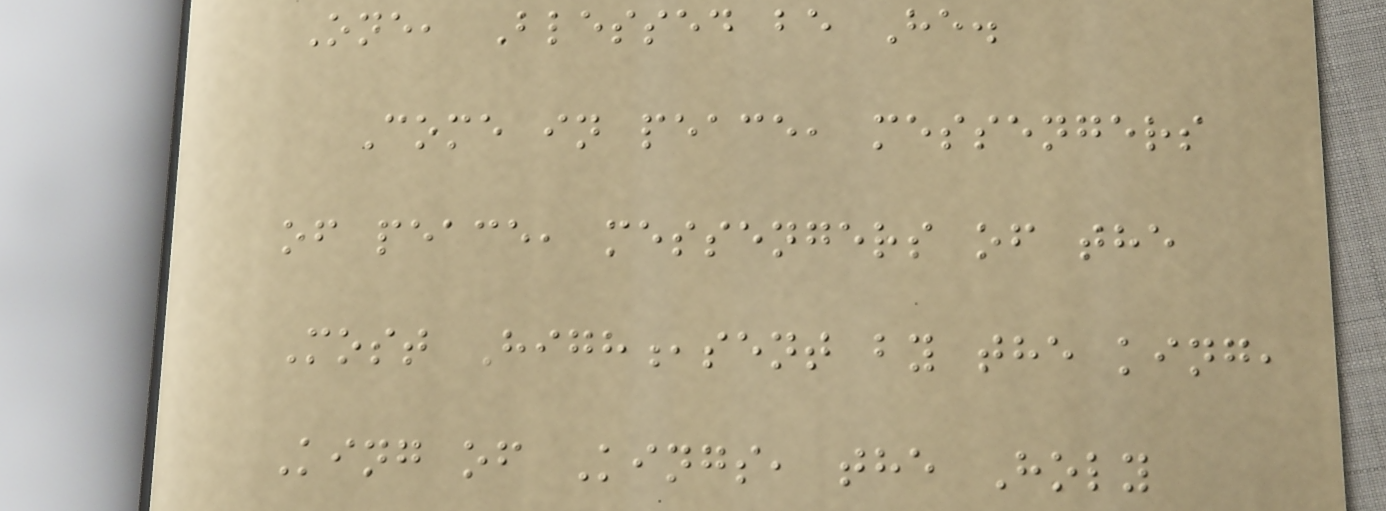One, Blessed be He.
Come in peace, messengers
of peace, messengers of the
Most High,sent by the king,
King of Kings, the Holy
